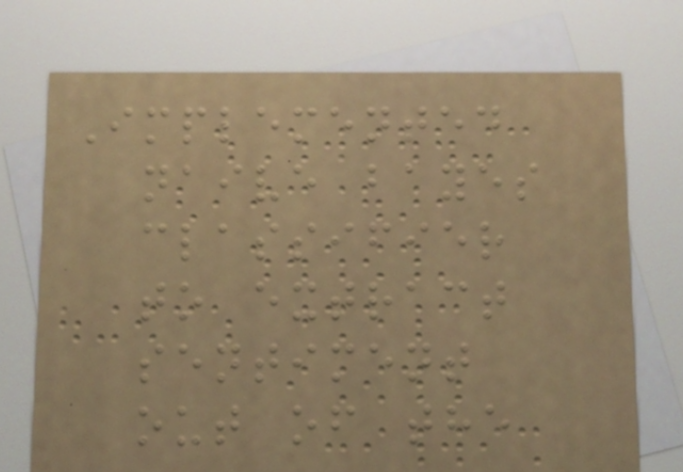Implemented
naive bayes
classifier
to extract
sentiment
out of the
